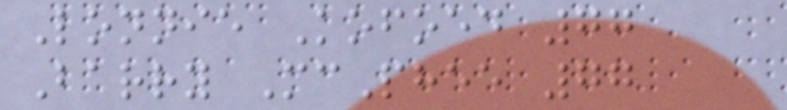Lonnie Kofoed 77
Barry McPhee 77
